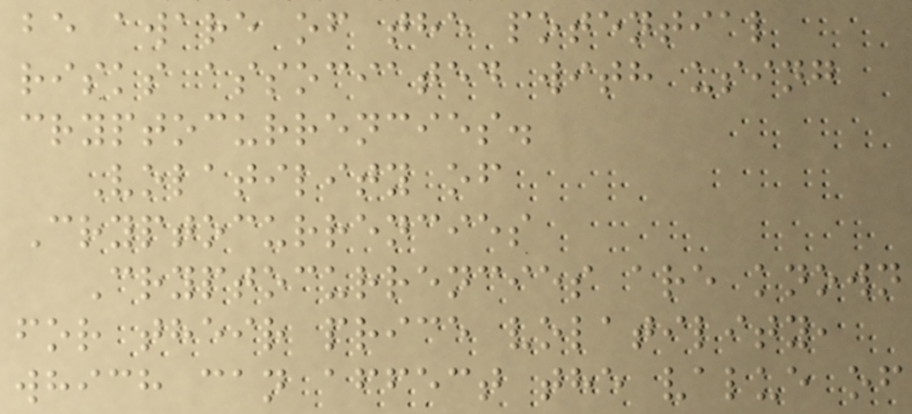be aware of the potential
risks associated with using
cryptocurrencies.
Volatility of
Cryptocurrencies
Cryptocurrencies are known
for their price volatility,
which can affect the value of
